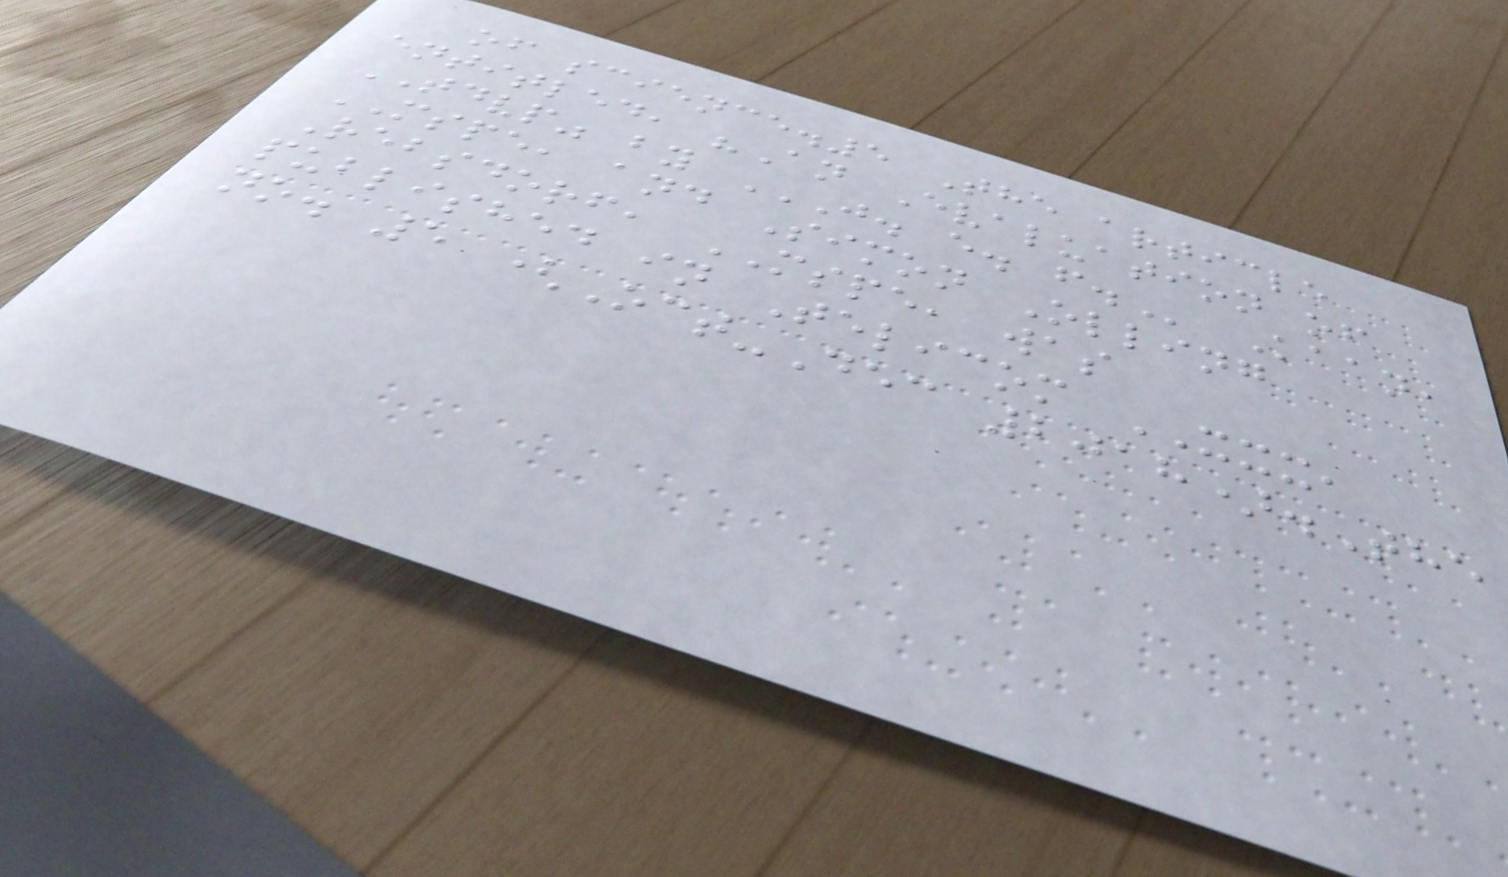of science.5 The article
entitled, "An Evaluation of
TDVP" by J. E. F. Kaan,
MSPE, and Simon Olling
Rebsdorf, MSPE, was
published in Telicom XXX,
no. 5 (Oct-Dec 2018).The
